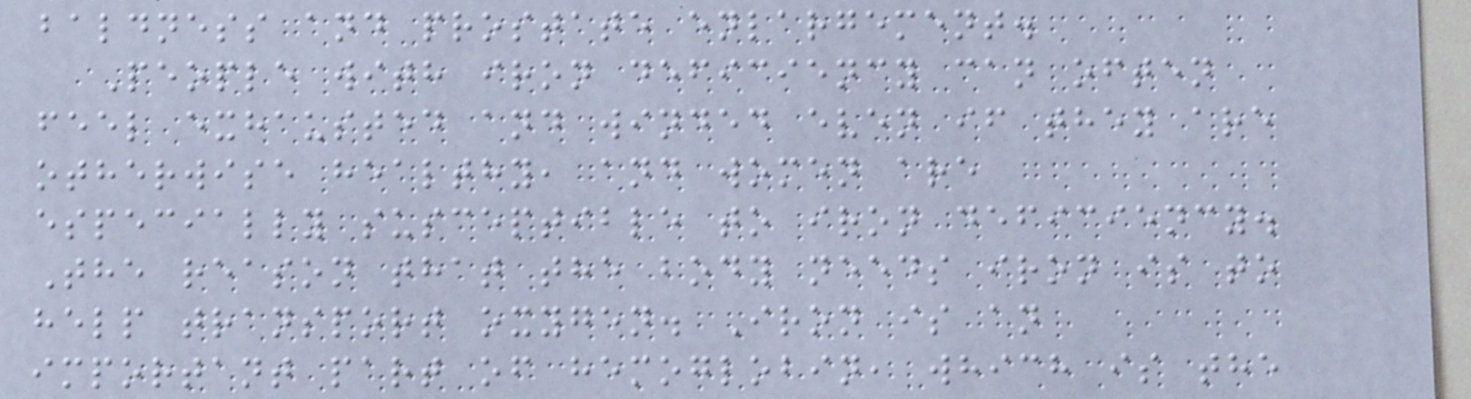baldness and prostate enlargement.
People with iron deficiency can often
feel exhausted and winded even if they are
otherwise healthy, and women are
especially susceptible to iron deficiency.
The reason that the body needs iron is to
help transport oxygen. Iron is an
important part of hemoglobin, which is the
